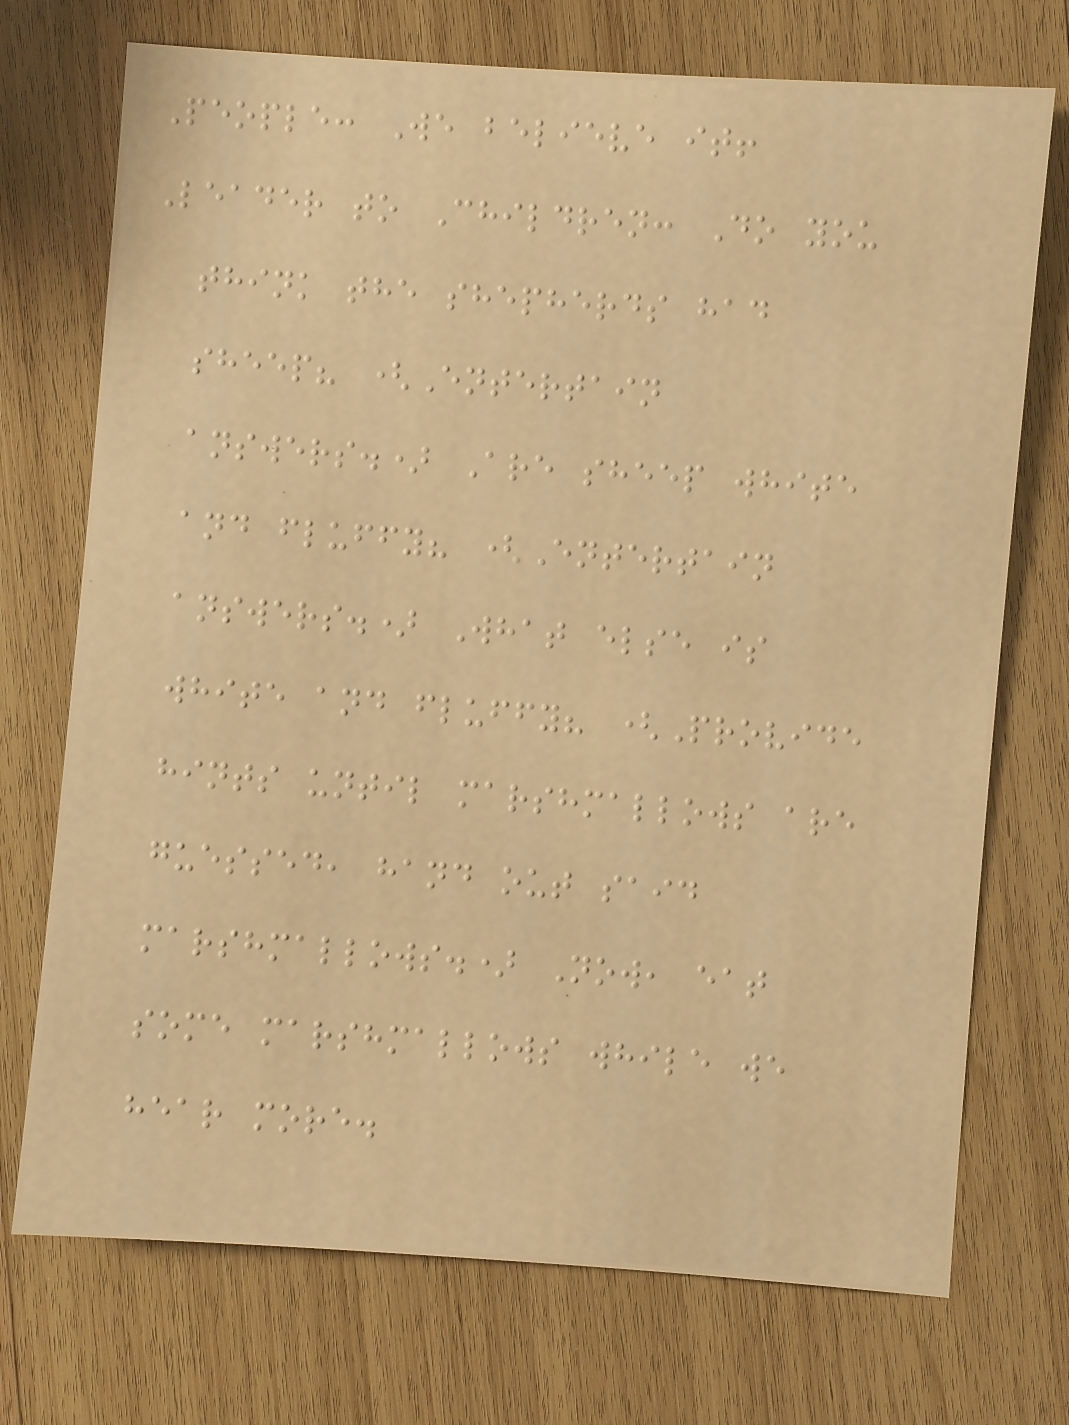People: We believe it!
Leader to Children: Do you
think the shepherds had
sheep? (Entertain
answers.) Are sheep white
and fluffy? (Entertain
answers.) What else is
white and fluffy? (Provide
hints until marshmallows are
guessed, hand out said
marshmallows.) Now, eat
some marshmallows while we
hear more.
